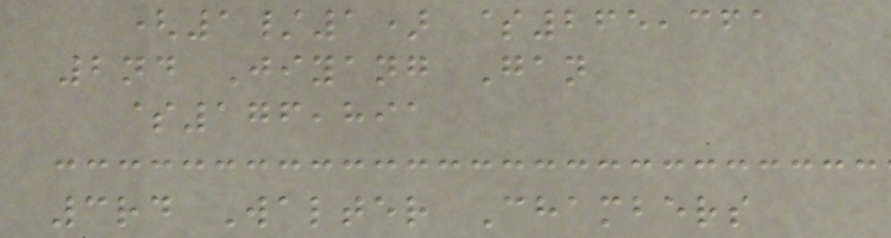(1/1) $265,361
2nd Jiyang Gan
$176,891
3rd Walter Chambers
